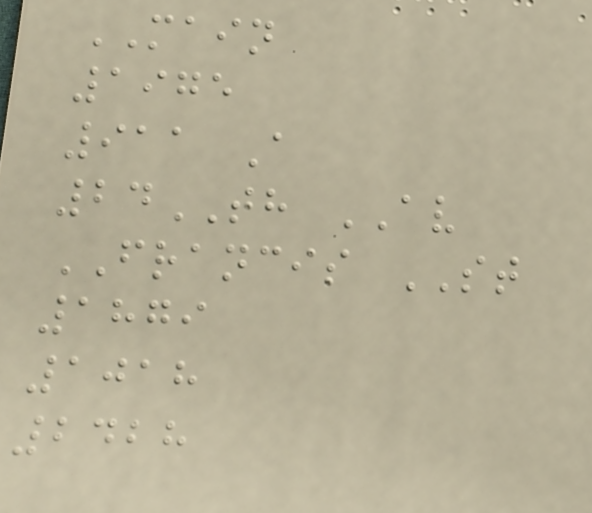MAIN
1975
911 A
24TH AV
FRANCIS ST
1879
1018
2428
